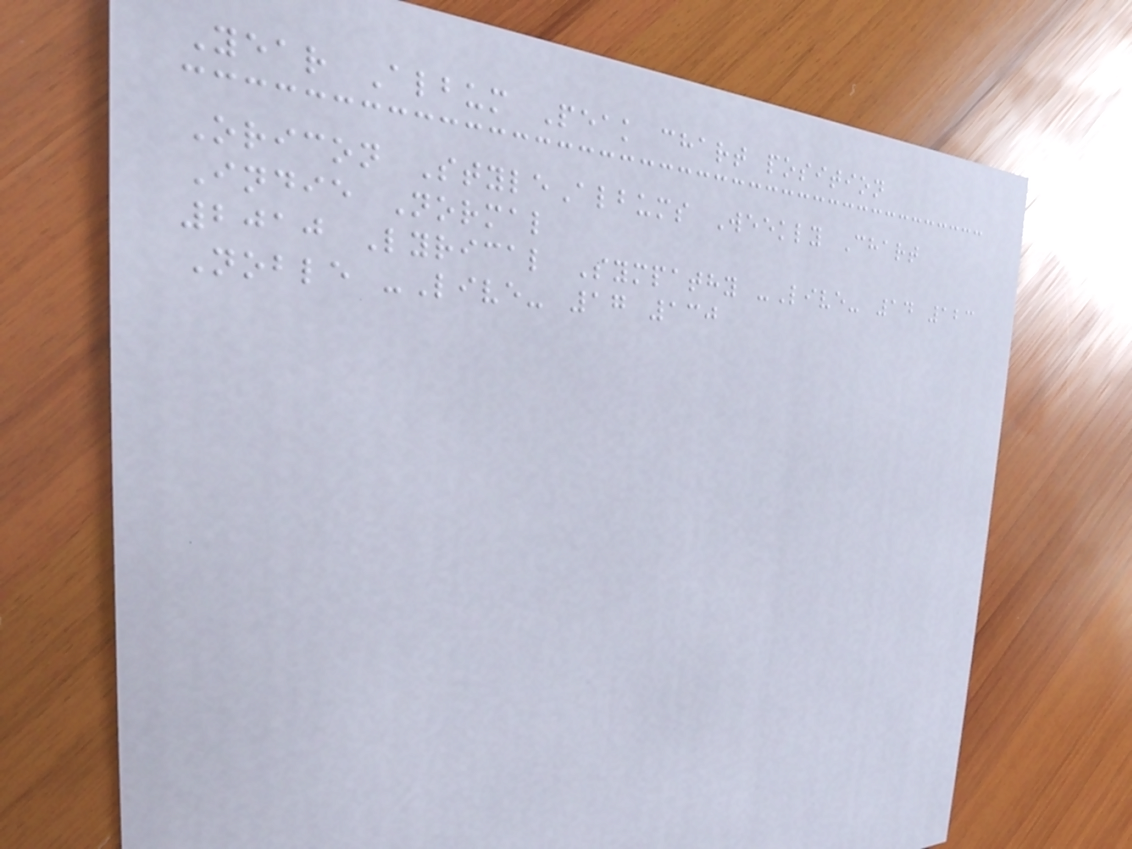Year Album Peak chart position
Oricon StyleAlbums Weekly Chart
Indie Normal
2010 Lyrical Sympathy -Live- 14 123
Noble -Live- 17 130
